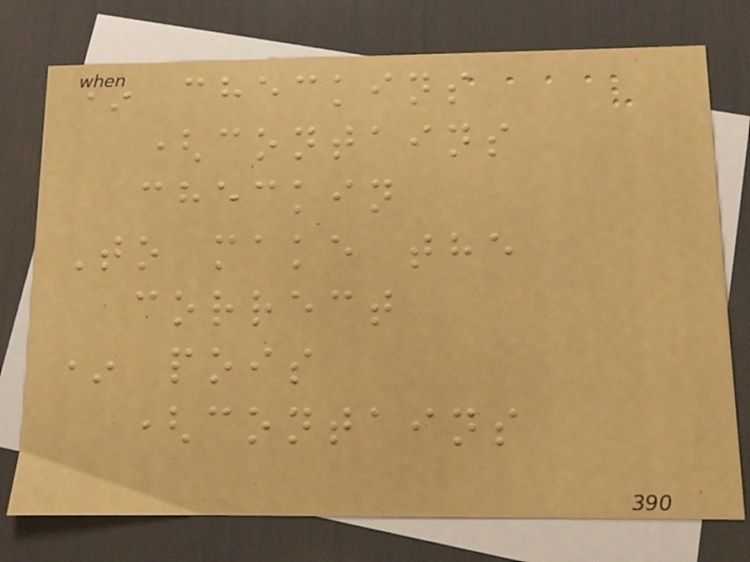* checkins
(contains
checkin
To make the
correct
* pois
(contains
